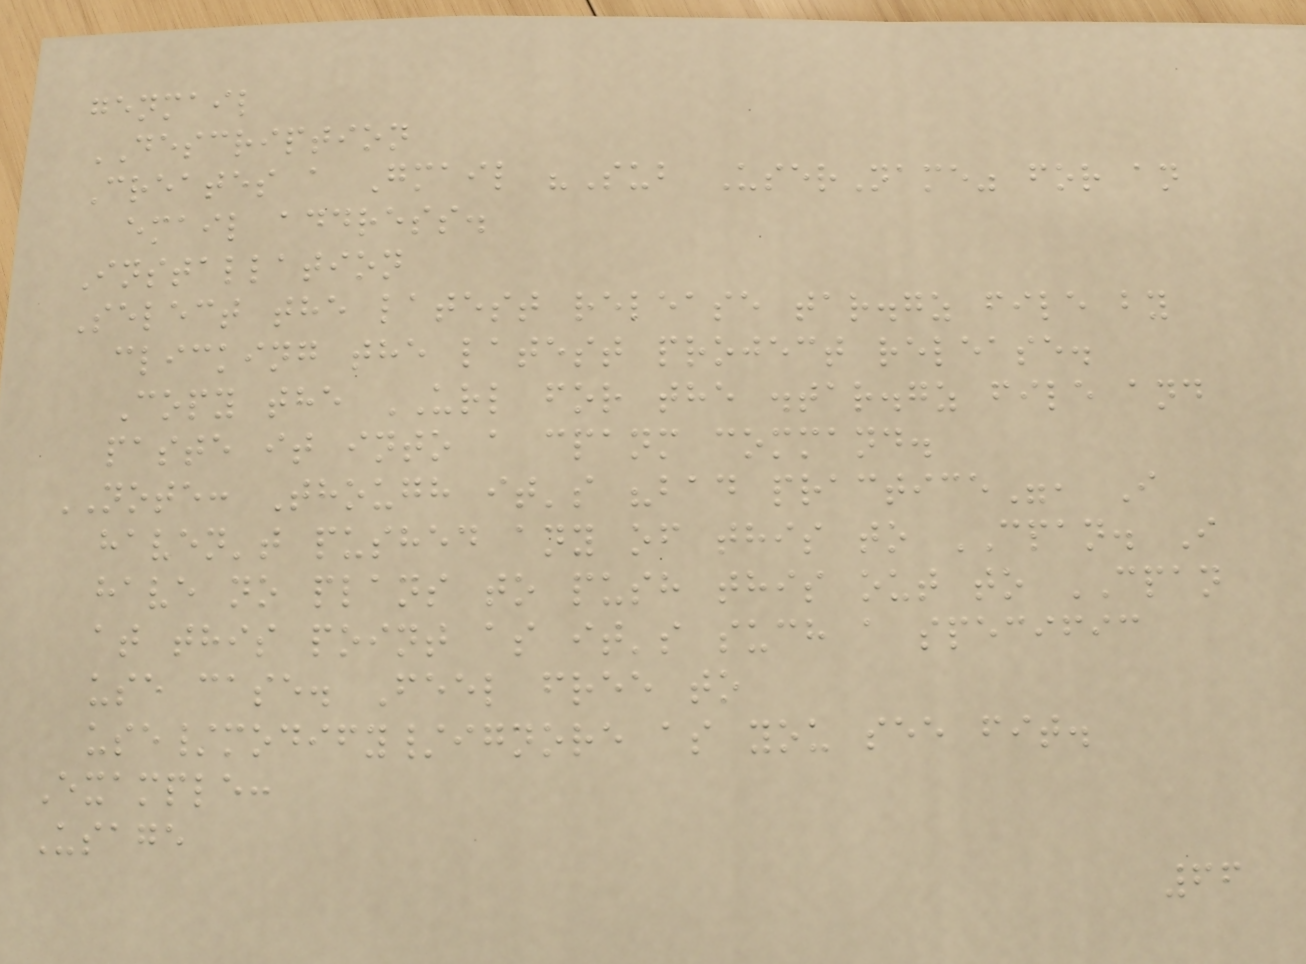genmail
DESCRIPTION
Creates a Gmail "Sub UserName" for an
email address.
Installation
Select the latest release tar.gz file by
clicking the latest project release.
Copy the URL for the .tar.gz file and
paste it into a cpanm command.
NOTE: Though it's "bad practice", I
haven't pushed any of this to CPAN. I
have no plans to push this out to CPAN
at this point as it's such a specific
use case. Feel free to
use/modify/ignore as you see fit.
Example:
Usage
66
